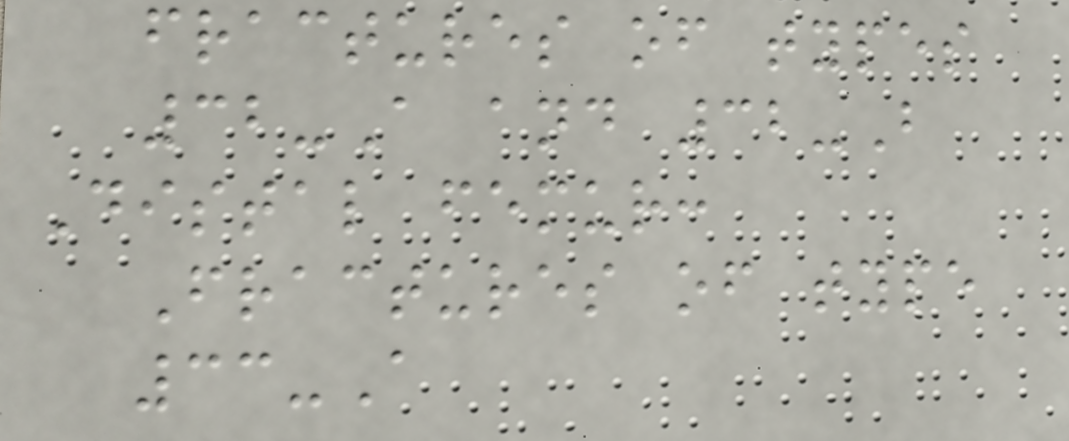fractures of types
32-A and 32-B
Distal femur:
Fractures of type
33-A
